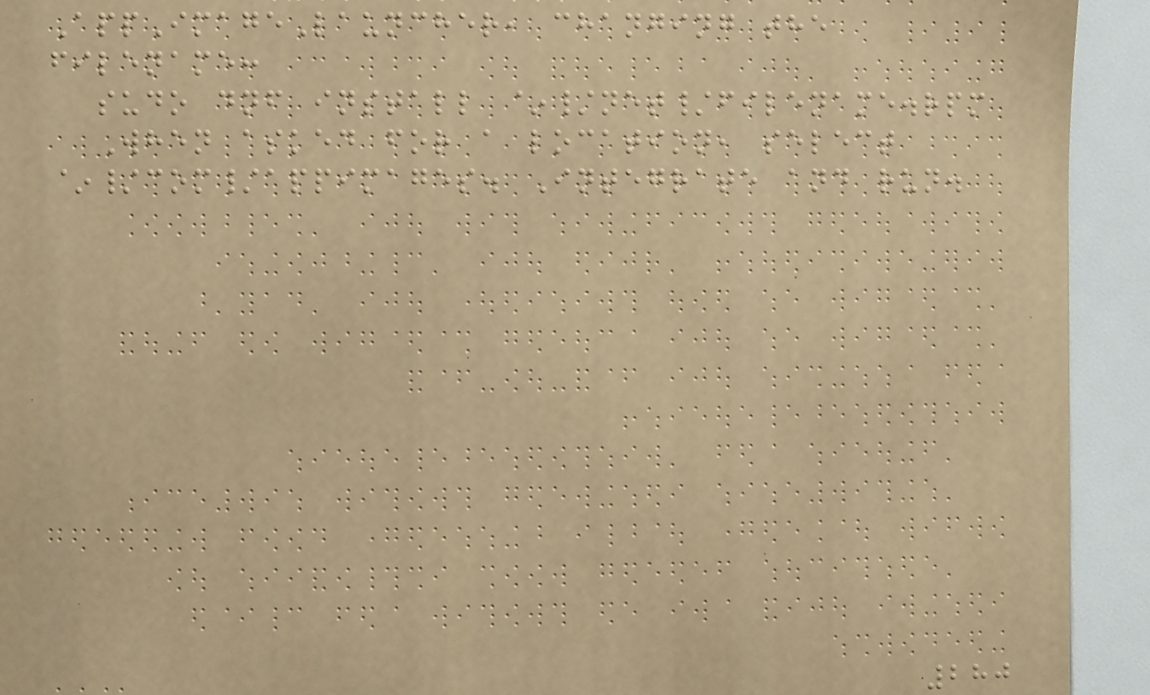AppImageLauncher, changing the
filename:
sudo dnf install ~/net/filename.rpm
When asked for a location, select
~/com/appimages. Integrate and run.
280
